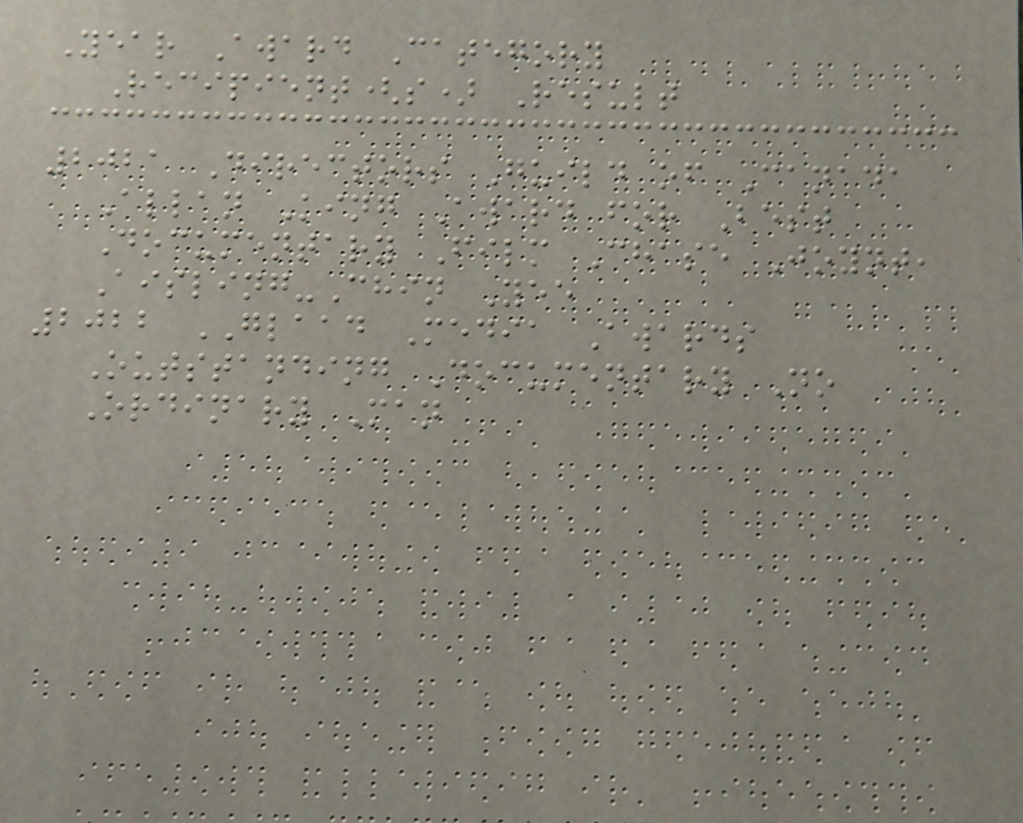Year Award Category
Recipient(s) Result
2021 Directors Guild of Canada
Allan King Award for Best
Documentary Film Chase Joynt,
Aisling-Chin Yee
2022 GLAAD Media Awards
Outstanding Documentary No
Ordinary Man
